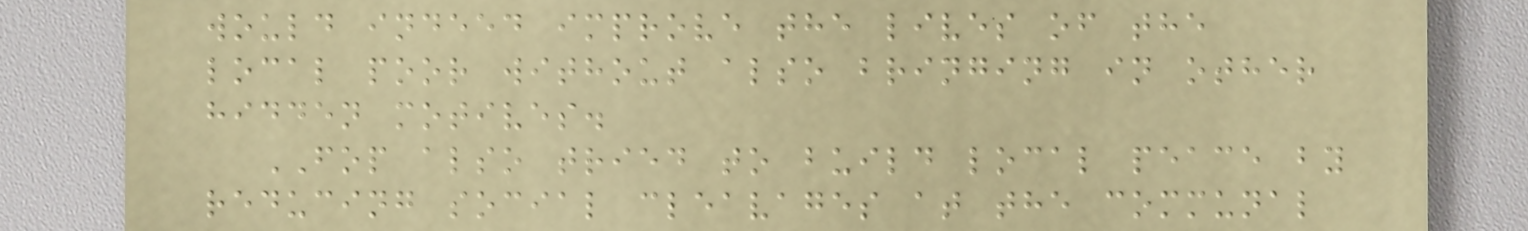would indeed improve the lives of the
local poor without also bringing in other
hidden motives.
FOP also tried to build local peace by
reducing social cleavages at the communal
